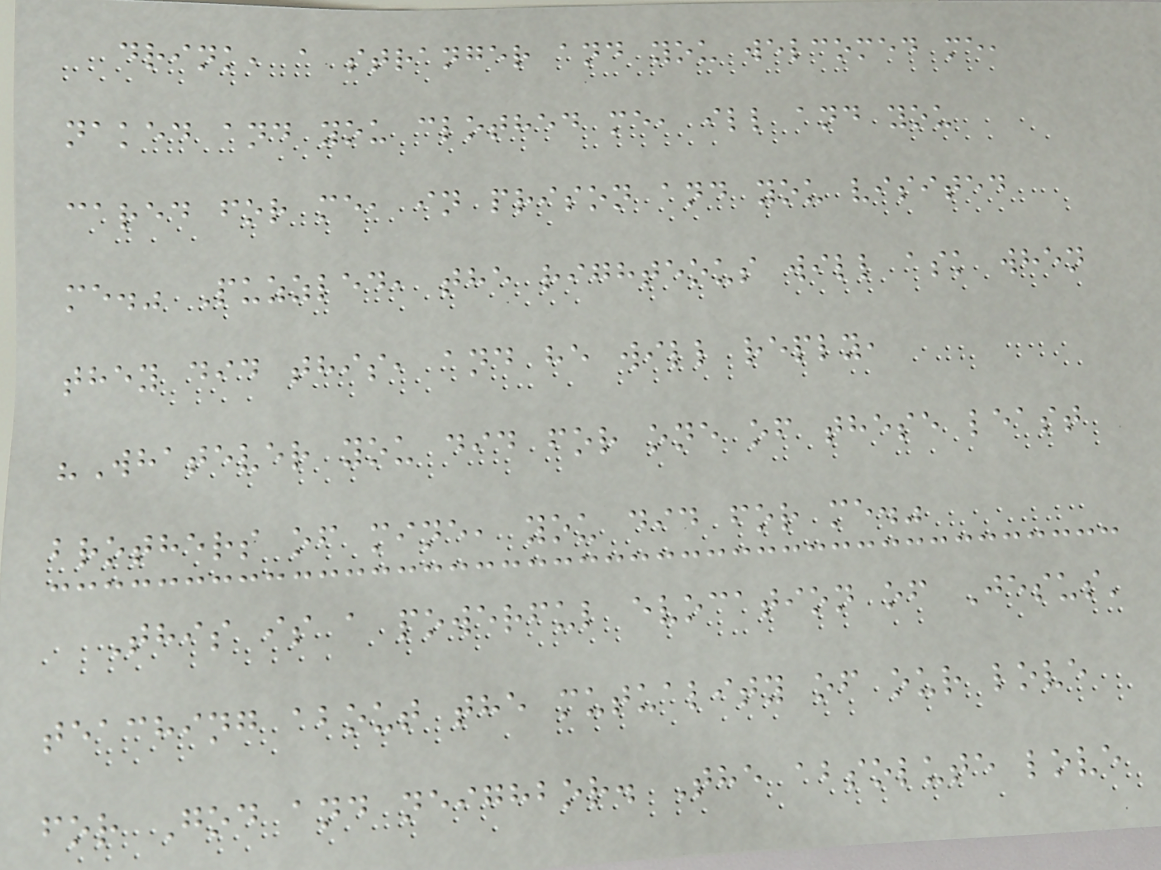drink, a stranger and you welcomed me,
naked and you clothed me, ill and you
cared for me, in prison and you visited
me." Puzzled, the righteous will ask when
they did this, and he will reply,
"Whatever you did for one of these least
brothers of mine, you did for me."
This is a powerful evocation of Jesus'
teaching about the mutuality of our love
for God and neighbor. The absolute love
